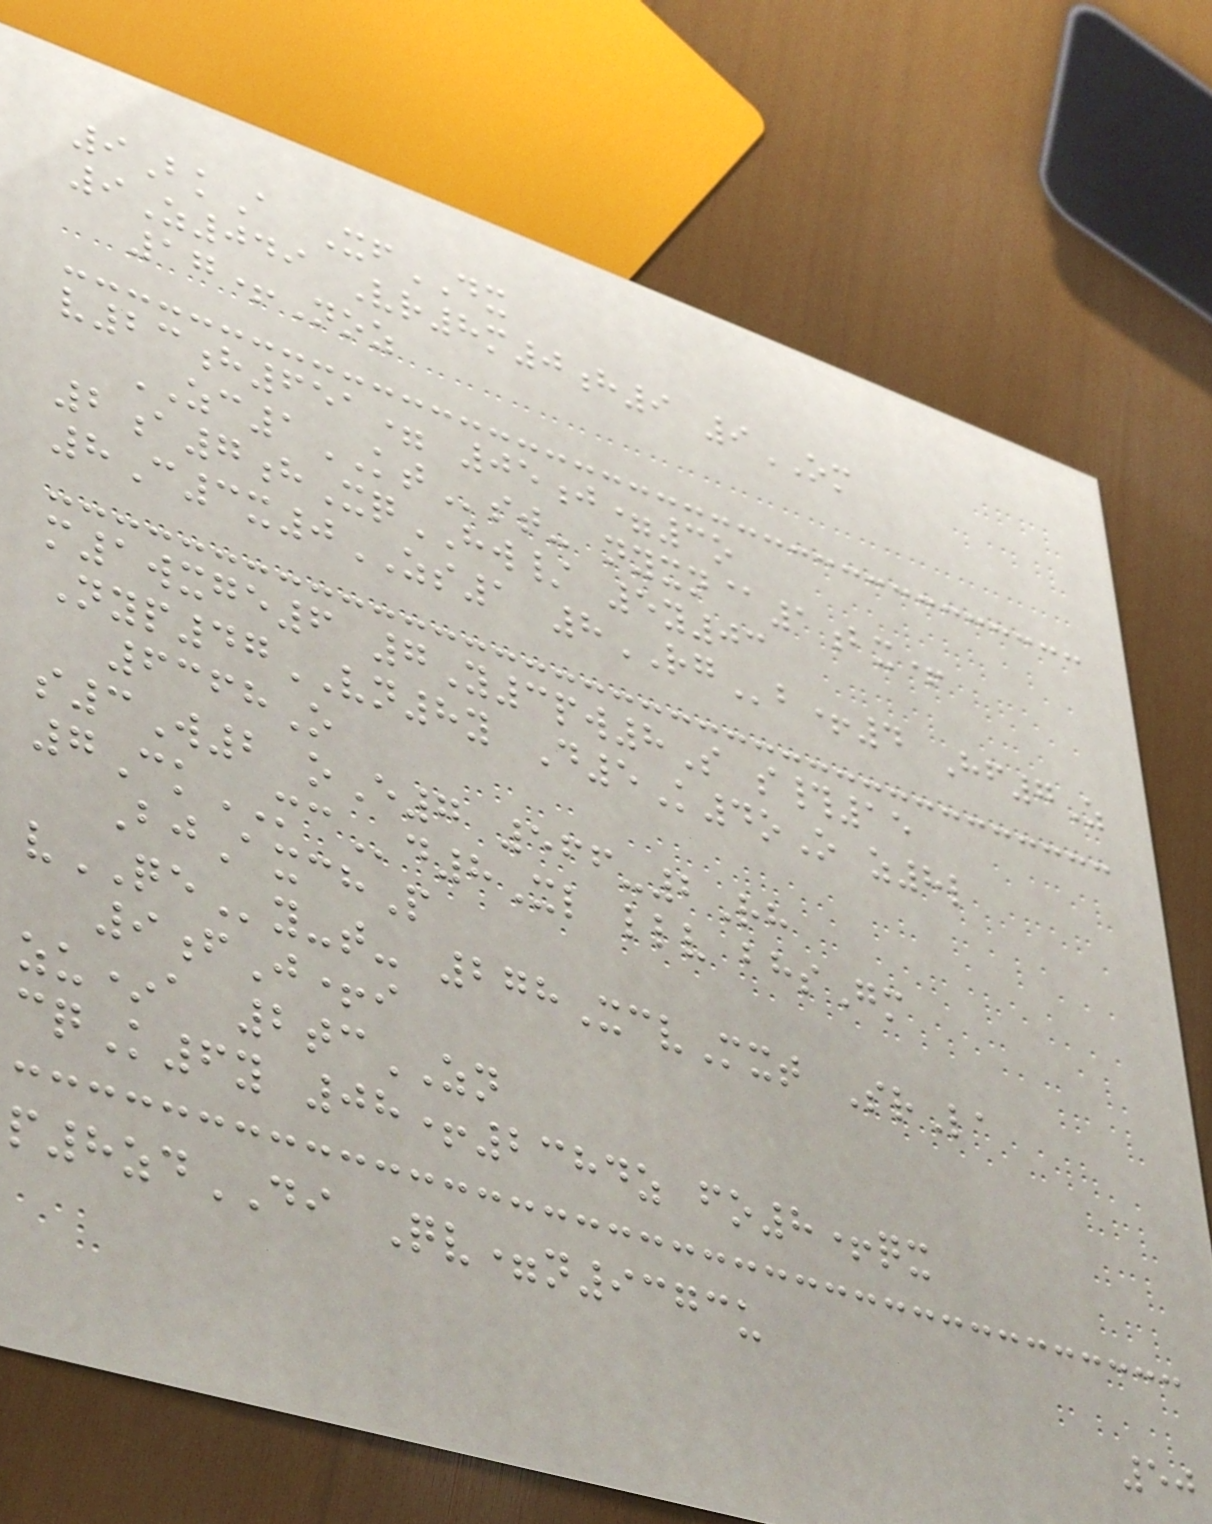9BkA XfDX
9Z049 Vr8m0h9 9OM
17+Noz
v23h651= 05j=3o
ZC1KTst- nyxn@1bx+
2a7hXqHW/ 5y03
8C3x0ZS1 8RGb+4 Hf7Z
m1wxge6 7Y3pw8S s#15
Nyp47VN8y D5K4oO z8l
6368O
s3W2 oE7 566-2Rh
7CkMCd8Xl llv bhsGm
BjAxchP
vQEy-t- 278XcvMxt SrLa
9fJ+i
zu*a 2tcZN
cqK6y 08+2384z fo8+qx
p8zdDI Qv=n9373u
50
